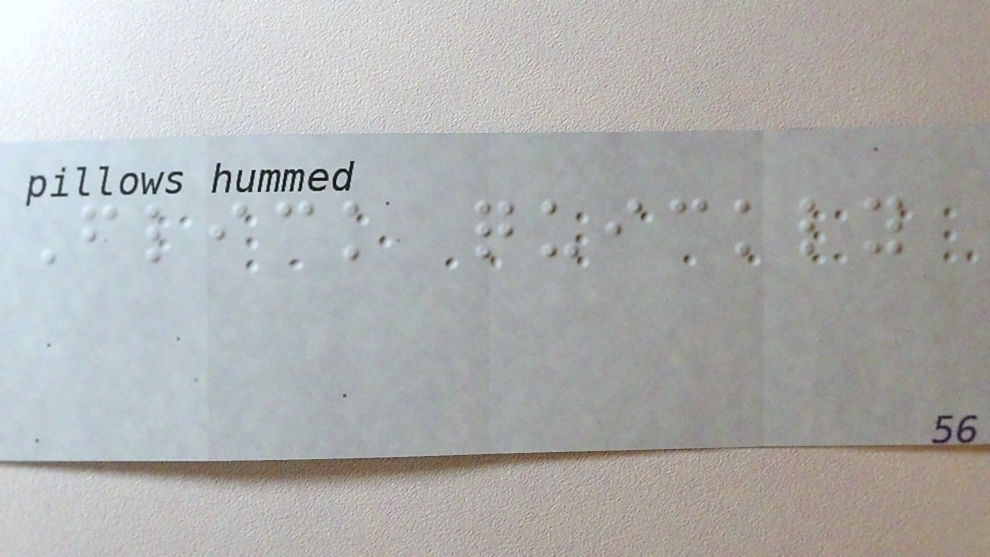Flick quickly
